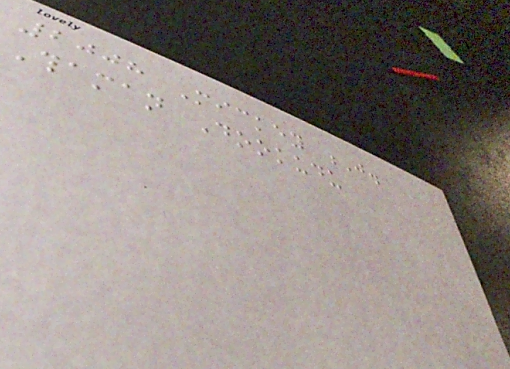2008 Mickey J.
Thaman Dookudu
